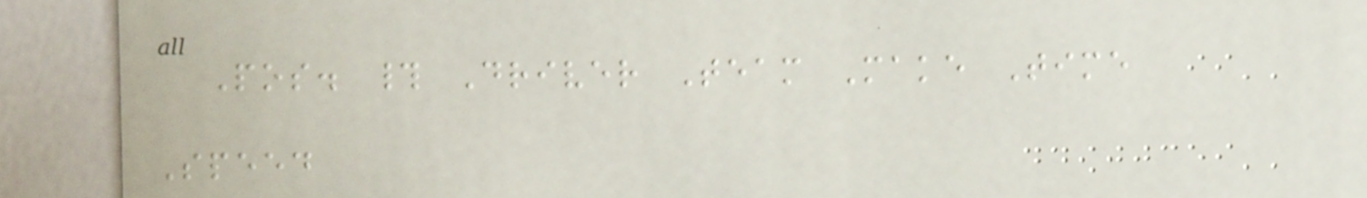Pos. # Driver Team Make Time
Speed
